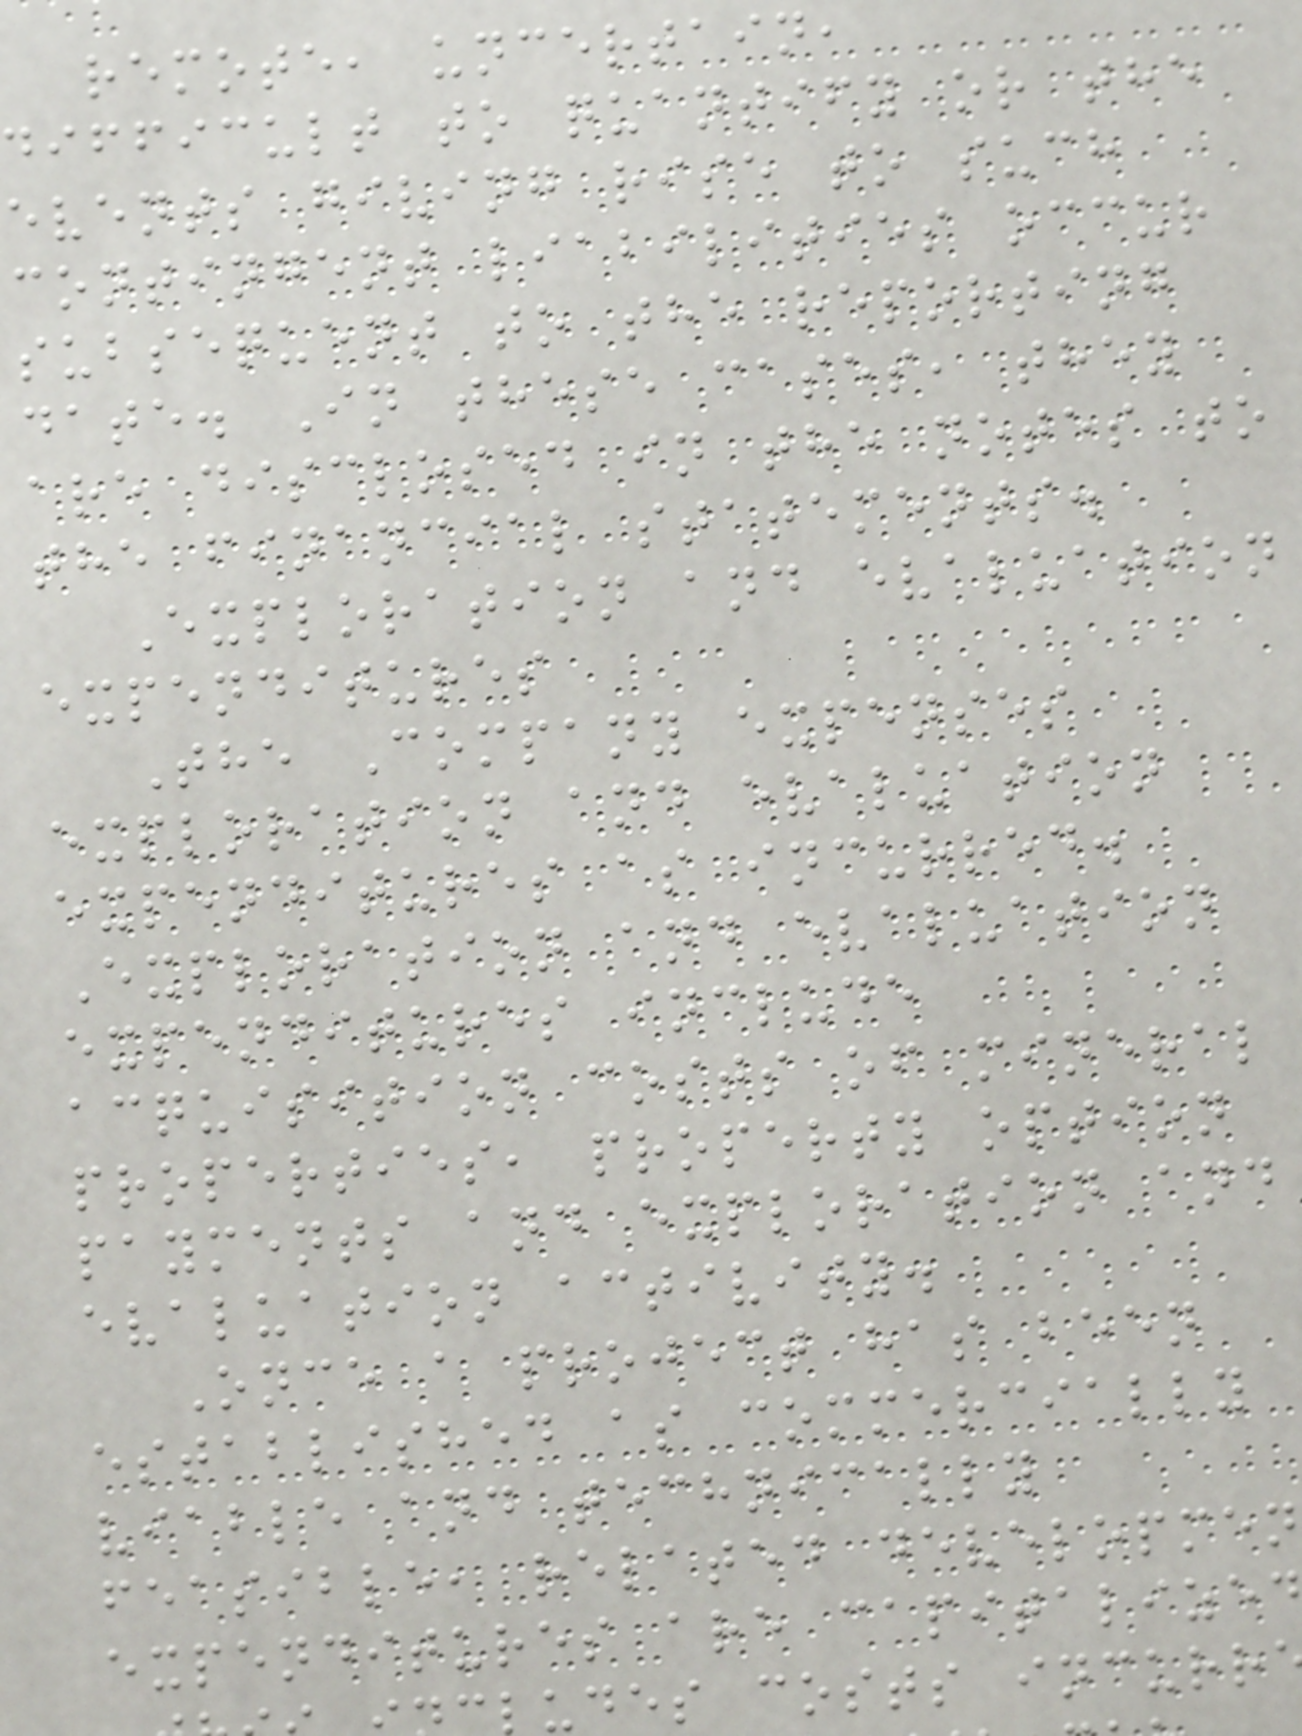remote, uncertain,
difficult to quantify or the
events giving rise to such
contingent liabilities occur
subsequent to the reporting
date. In these cases, they
are disclosed in the notes to
the financial statements.
Exploration and evaluation
expenditures
The Company expenses
exploration and evaluation
expenditures as incurred.
Exploration and evaluation
expenditures include
acquisition costs of mineral
properties, property option
payments and exploration and
evaluation activity.
Once a project has been
established as commercially
viable and technically
feasible, related developmen
expenditures are capitalized
udes costs incurr
